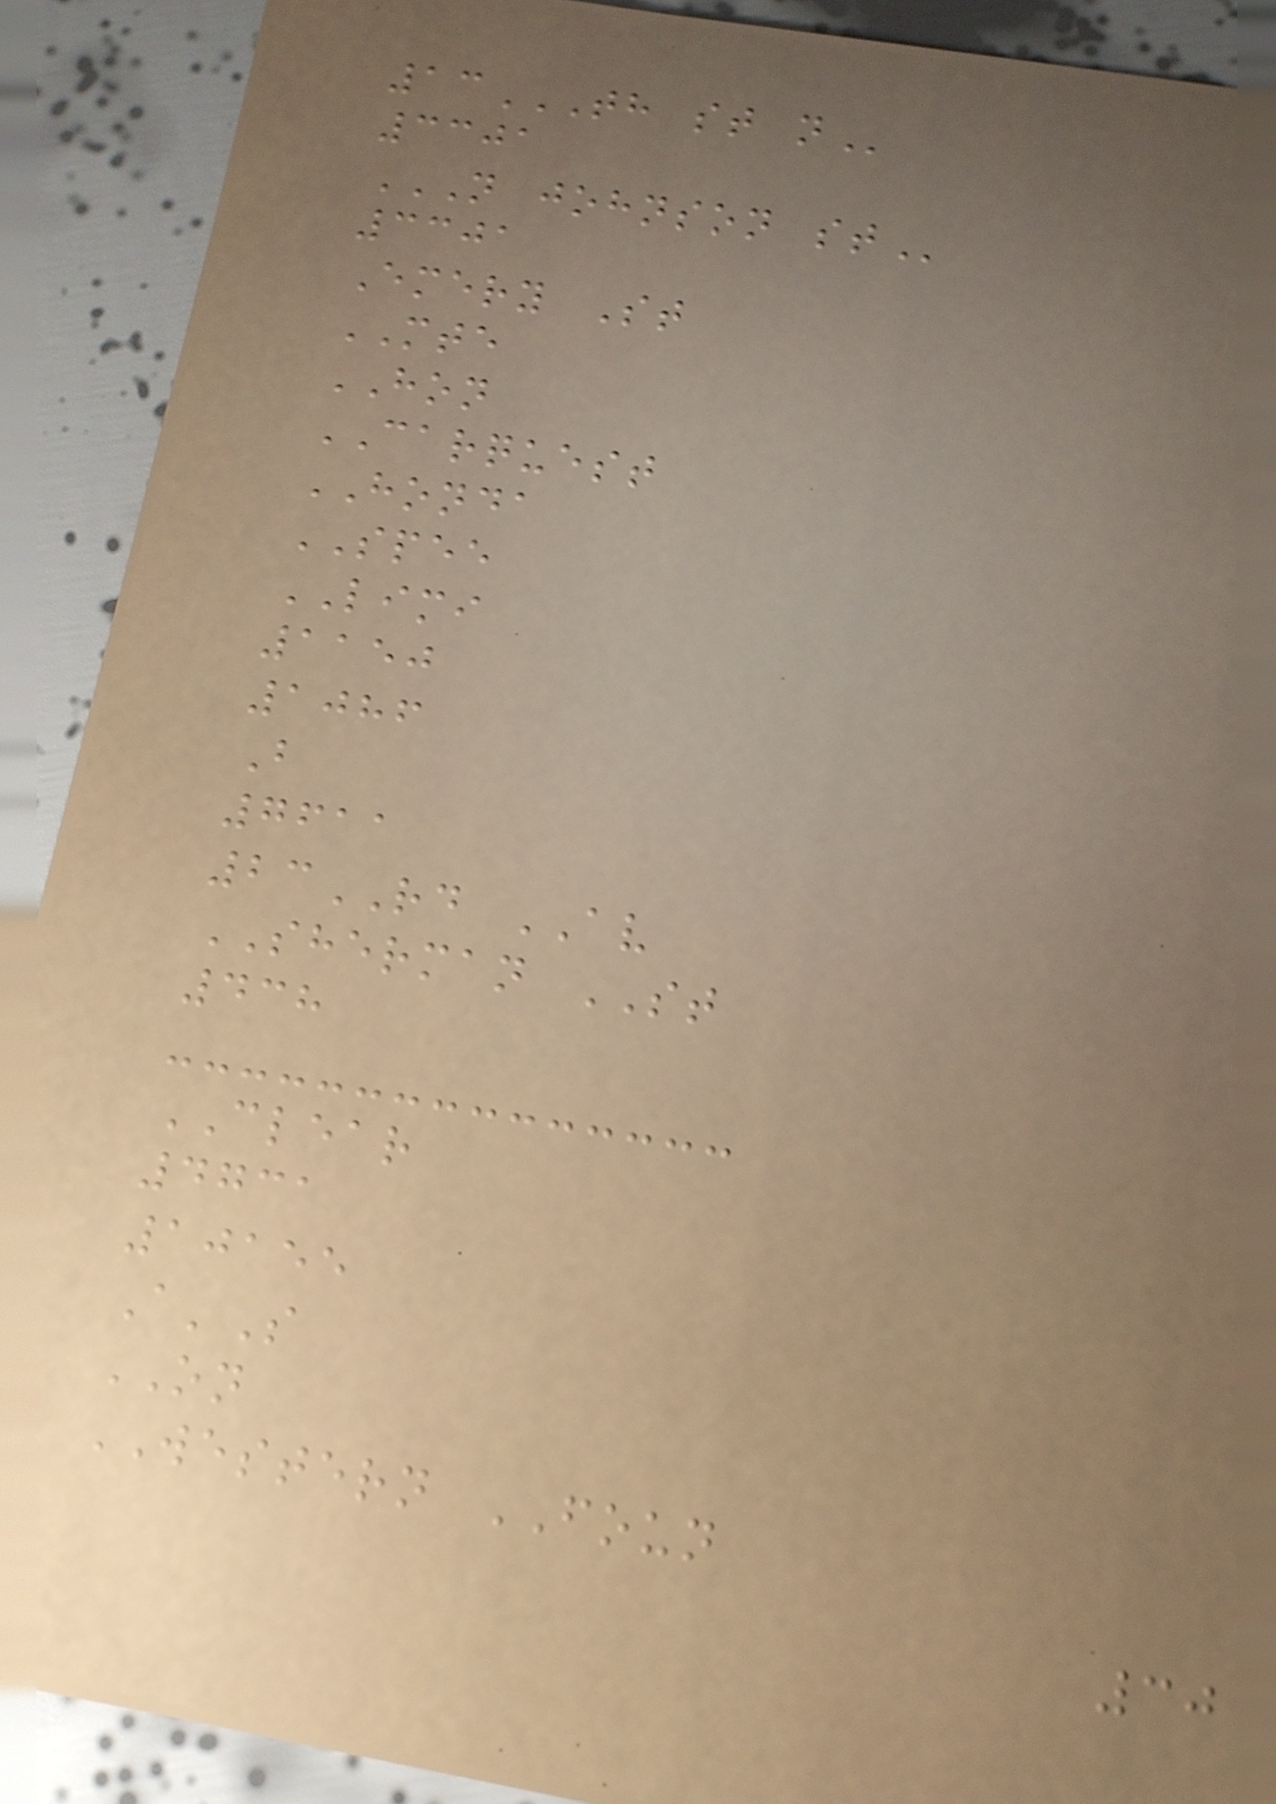13TH ST N
3301
N JOHNSON ST
3301
Emery St
MTE
HON
CARQUEST
HONDA
SPEE
LIMI
1150
1086
B
7611
23RD AV
SHERMAN ST
438
CLEAR
4731
10155
A'S
ON
WESTERN FOUN
30
